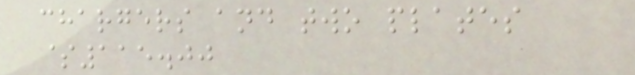chargers and two plates
$115.00
